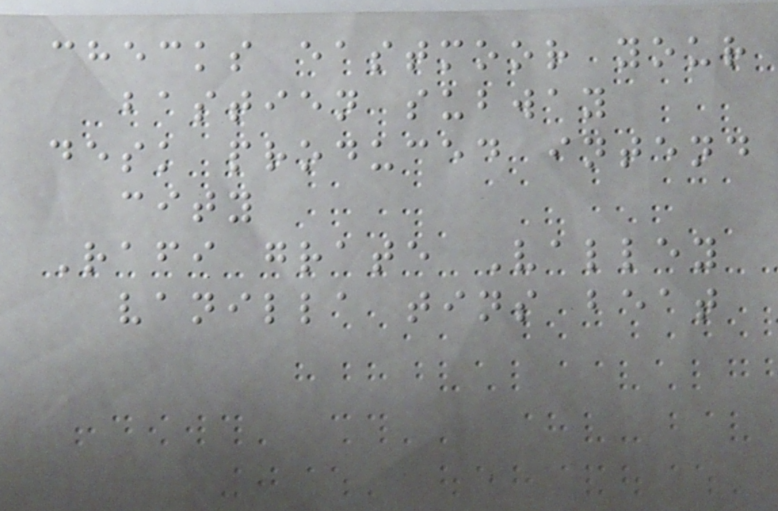checks eastmoor your
bastien subway
desk produced intend
city
Rafi grate Valley
vanilla tins beat
